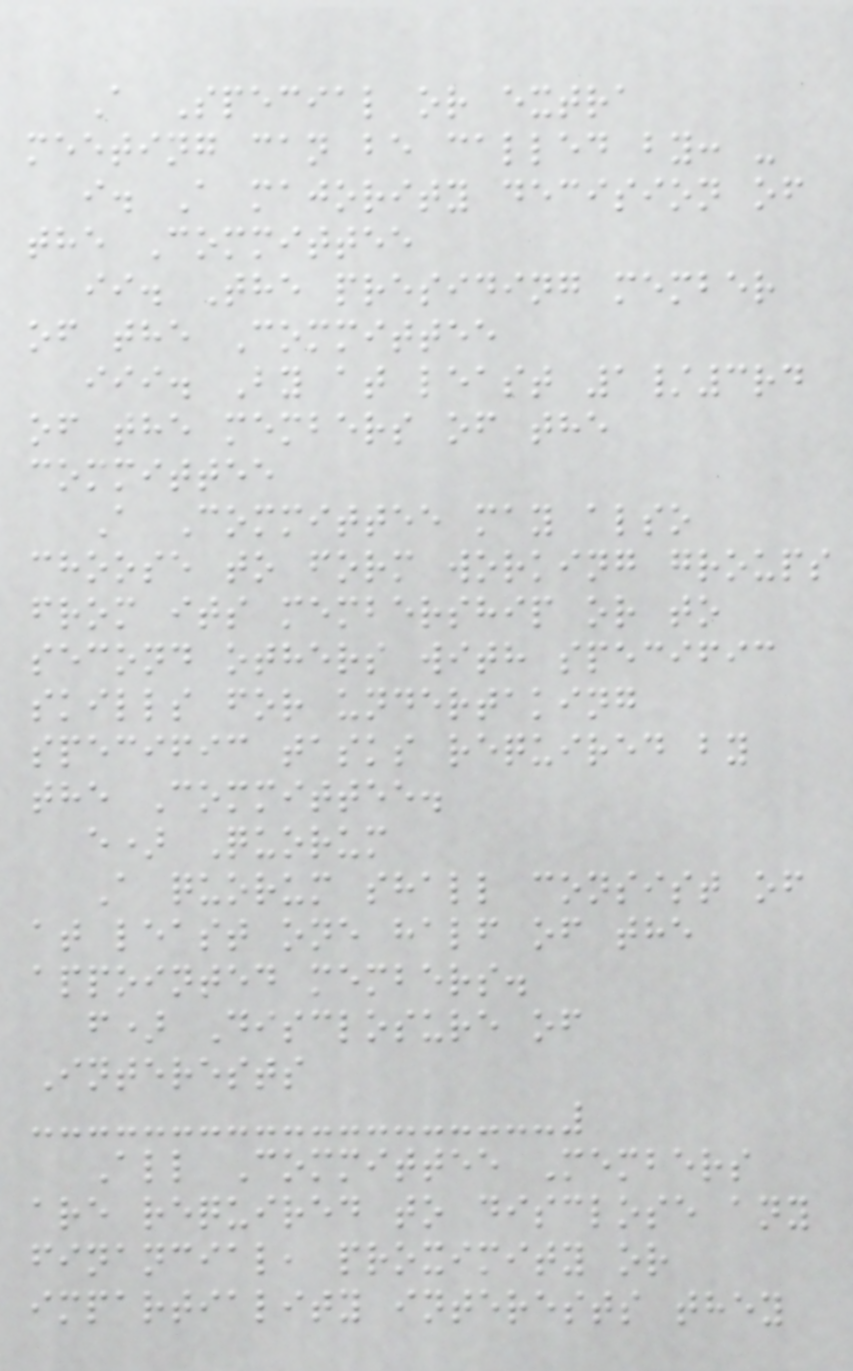A Special or extra
meeting can be called by: -
i. A majority decision of
the Committee
ii. The presiding member
of the Committee
iii. By at least 1/3rd
of the members of the
committee
A Committee may also
choose to form working groups
from its membership or to
second others with specific
skills for undertaking
specific tasks required by
the Committee.
e) Quorum
A quorum shall consist of
at least one half of the
appointed members.
f) Disclosure of
Interests
All Committee Members
are required to disclose any
financial, proximity or
impartiality interests they
